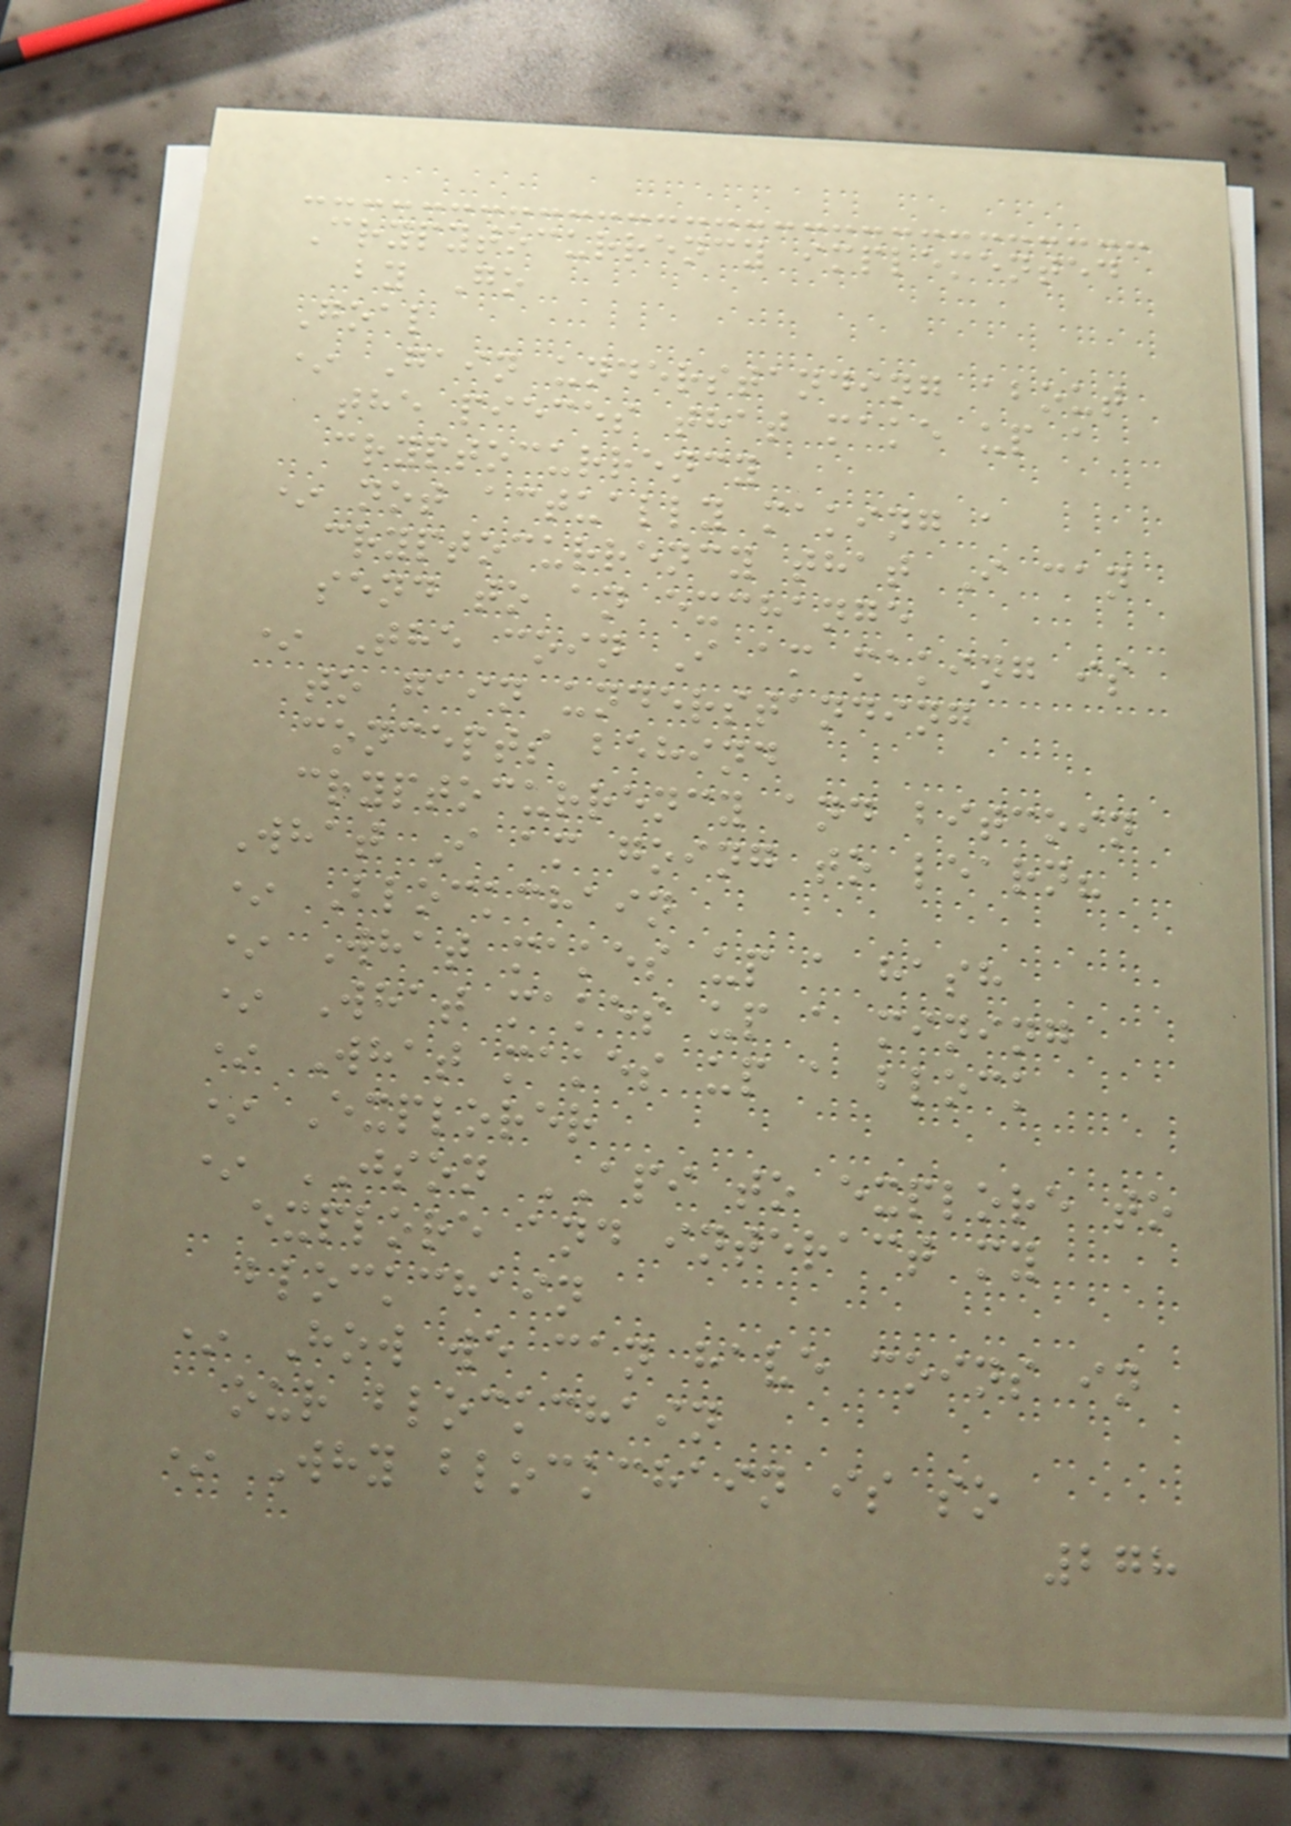Crypytocurrency implemented
by Go
Goal
* Gain understanding about
the pieces that make up a
cryptocurrency
* not actually making a
cryptocurrency that I can
send to an exchange
* The coin I am making is
to gain understanding
concepts behind
cryptocurrency and bitcoin
What I am going to learn?
* Blockchain
* What makes up a hash
* What makes up a mining
* What makes up a block
* Explorer
* JSON API to explore to
explore and interact my
blockchain
* How we can have coins in
our blockchain
* Why blockchain is so
278
